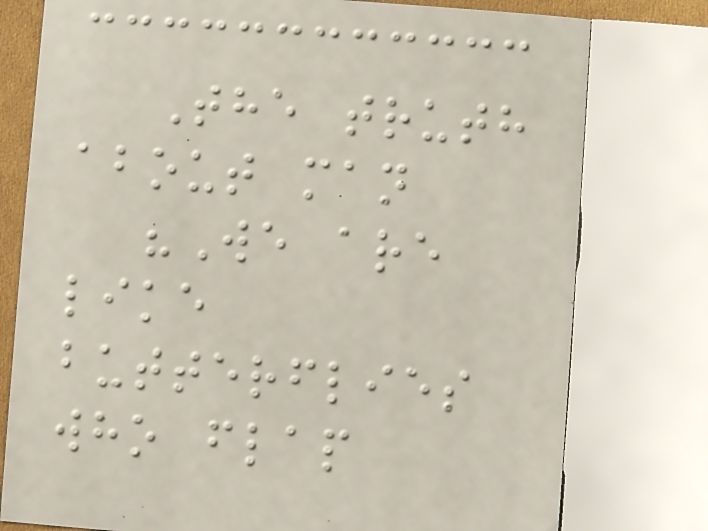The truth
about man
"We are
like
butterflies
who flap
